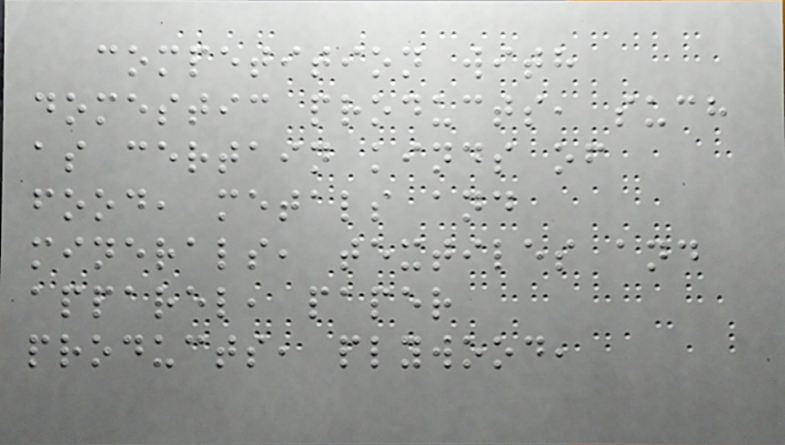competition with
domestic products, such
as certain kinds of
food, metals and
minerals, textiles and
apparel, paper
products, plywood,
